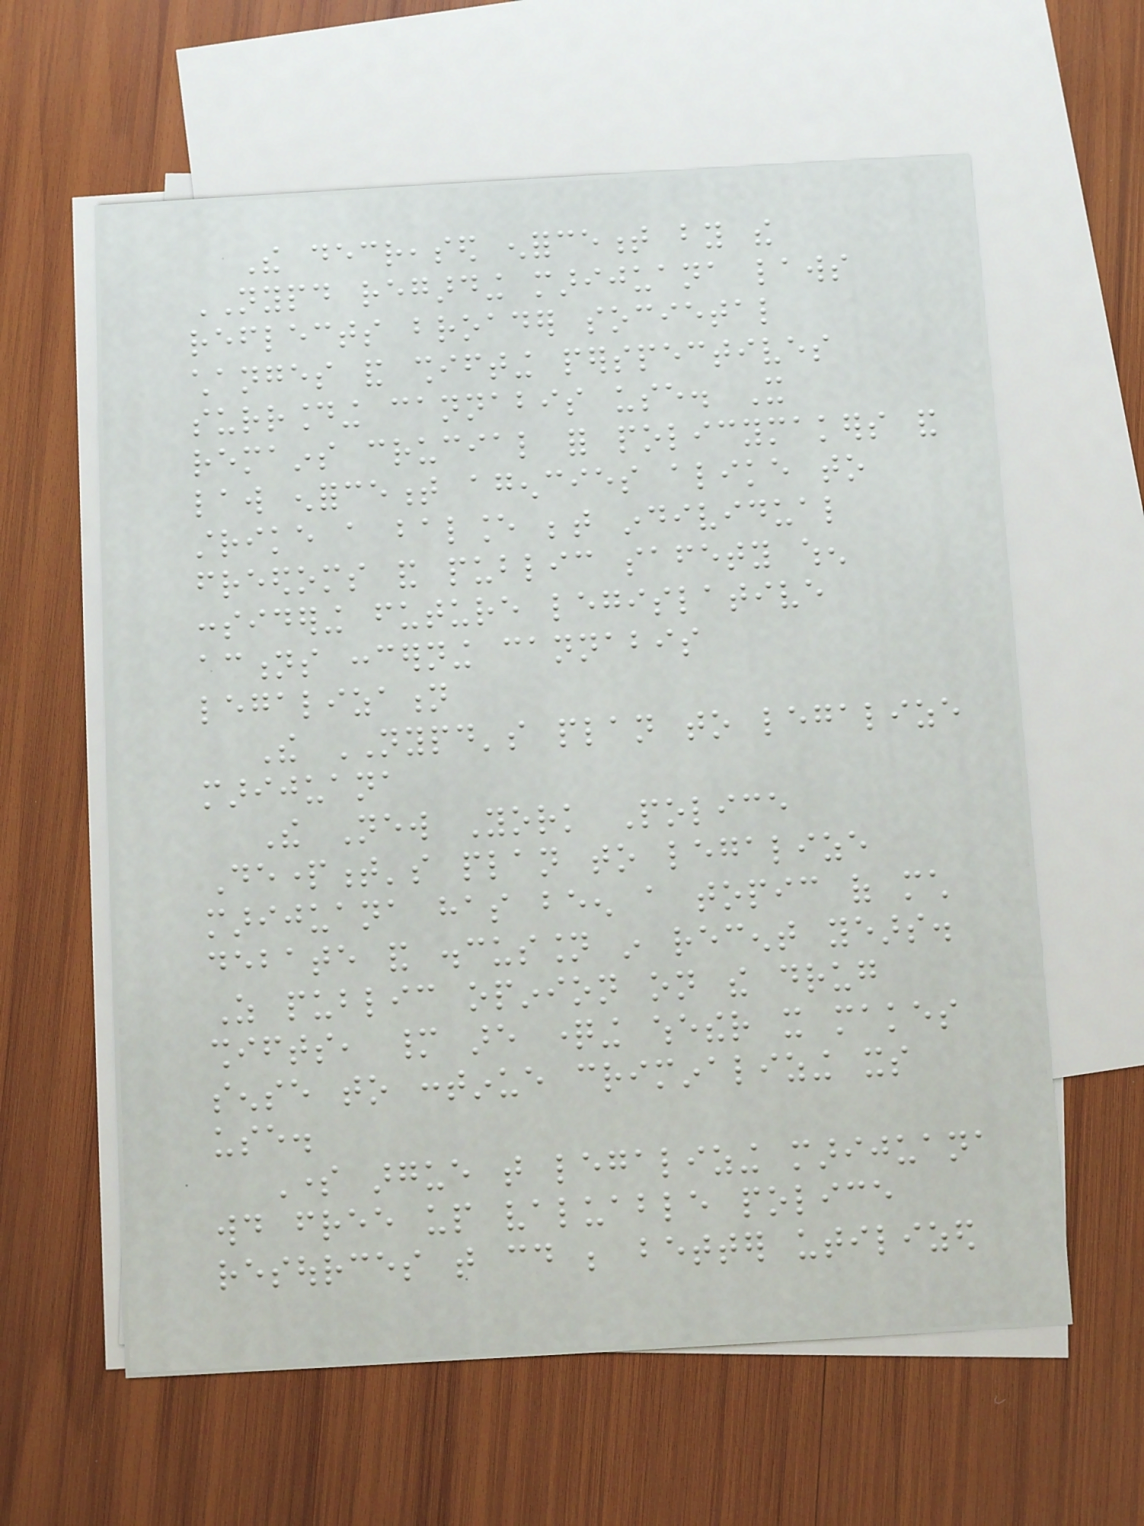The decreased enforcement by the
NYPD regarding marijuana laws
reflects broader societal
changes and shifting perspectives
surrounding cannabis use. It
remains crucial for policymakers and
law enforcement agencies alike to
strike a balance between individual
freedoms and public safety when
considering future legislative
actions concerning cannabis
legalization
The NYPD's plan to legalize
marijuana
The New York Police
Department's plan to legalize
marijuana has been a topic of much
debate and discussion in recent years.
As public opinion on the drug
shifts, many are questioning whether it makes
sense to continue criminalizing its
use.
Some argue that legalizing marijuana
would free up valuable police
resources that could be better utilized
